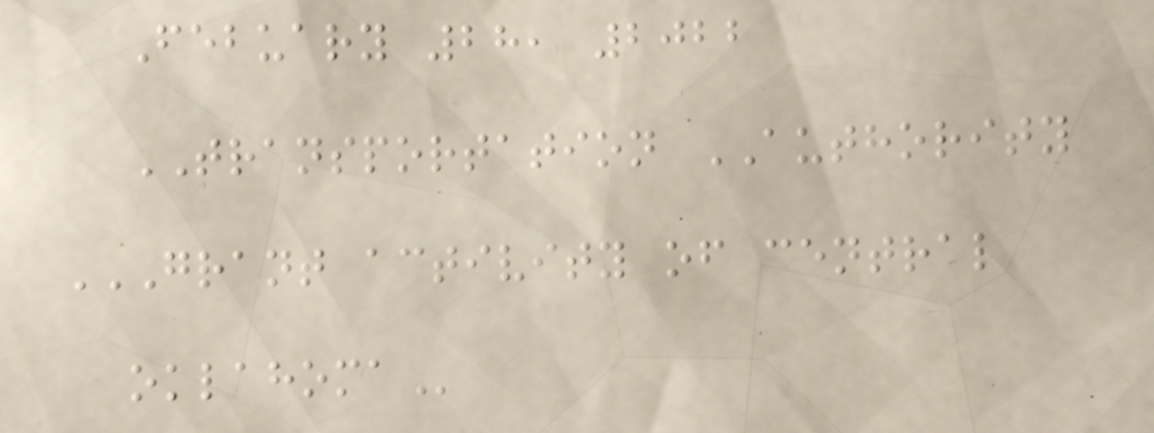Febuary 28, 2022
TRANSPORTATION AUTHORITY
GRANT ACTIVITY OF CENTRAL
OKLAHOMA
